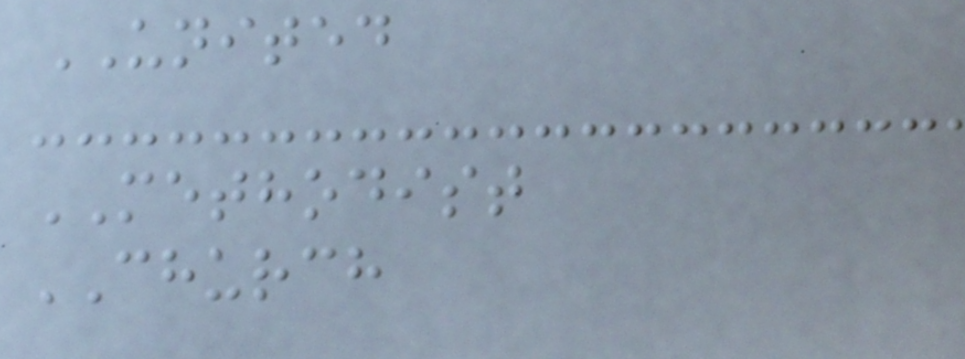UNITED
METHODIST
CHURCH
